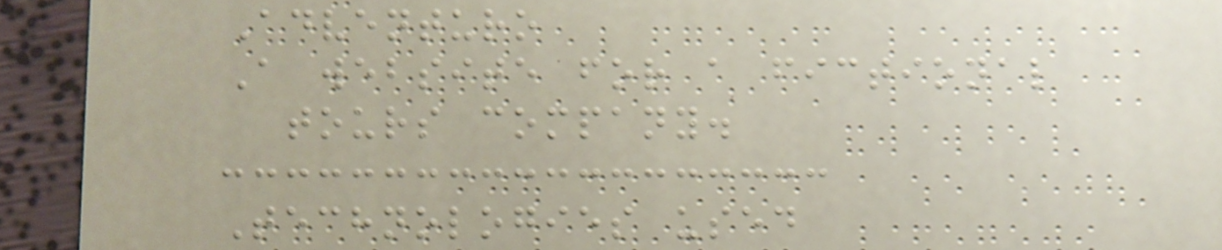Adventuro
A website for a fictional
tours company.
Technologies used
